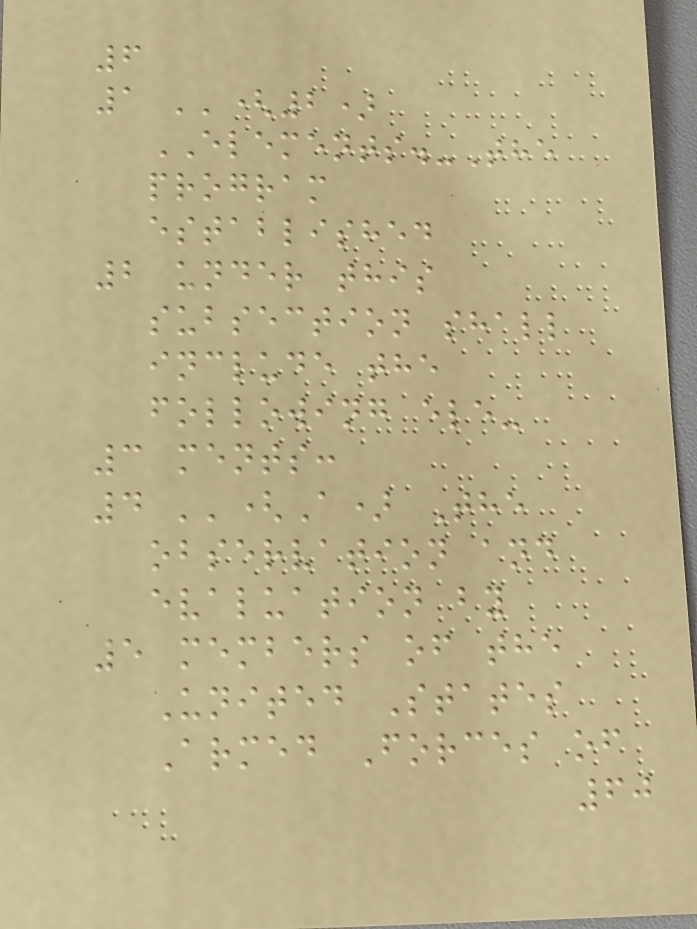6
1 ''(2)
ELEMENTS.-The
program
established
2 under this
subsection shall
include the
following ele-
3 ments:
4 ''(A) The
observation and
evaluation by
5 members of the
United States
Armed Forces of
60
